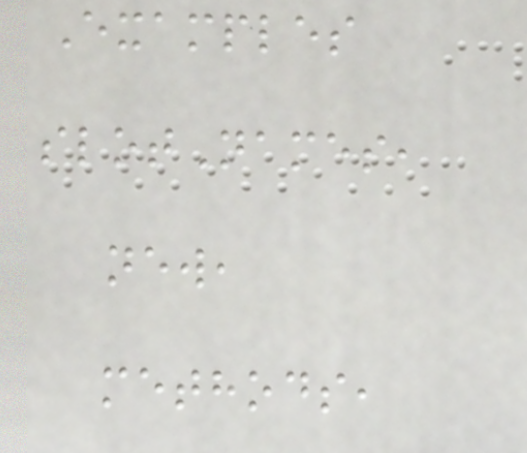Examples
slotNames,
new,
methods,
